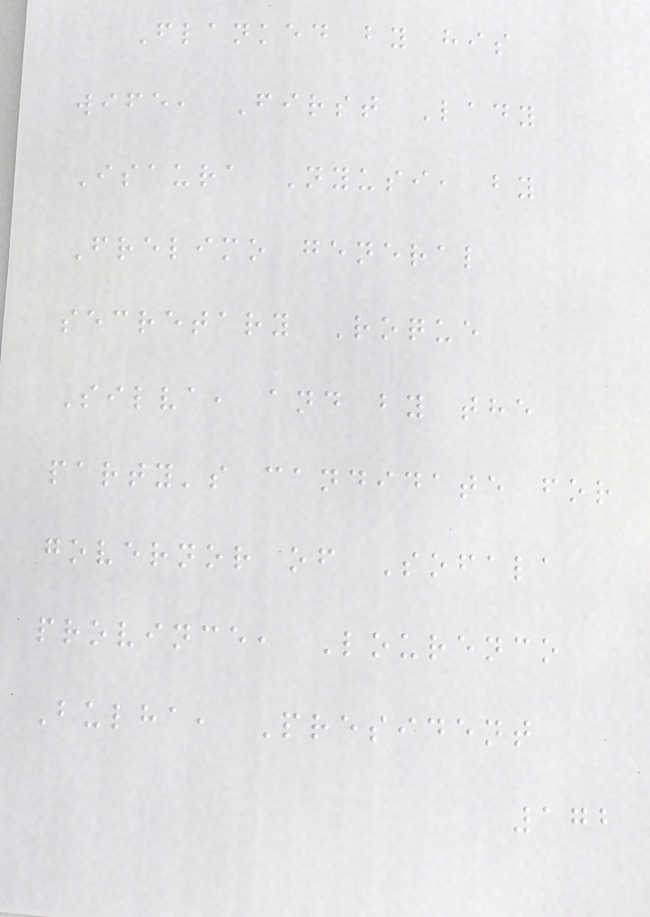Flanked by his
wife, First Lady
Isaura Nyusi, by
Frelimo general
secretary Roque
Silva, and by the
party's candidate for
governor of Sofala
province, Lourenco
Bulha, President
172
